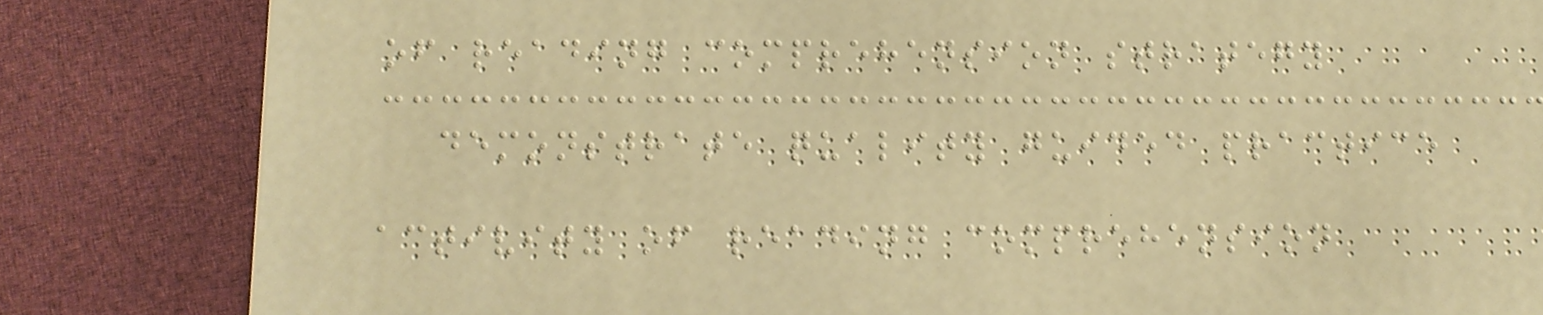of reading comprehension strategy
demonstrate quality guided practice
activity of reading comprehension
